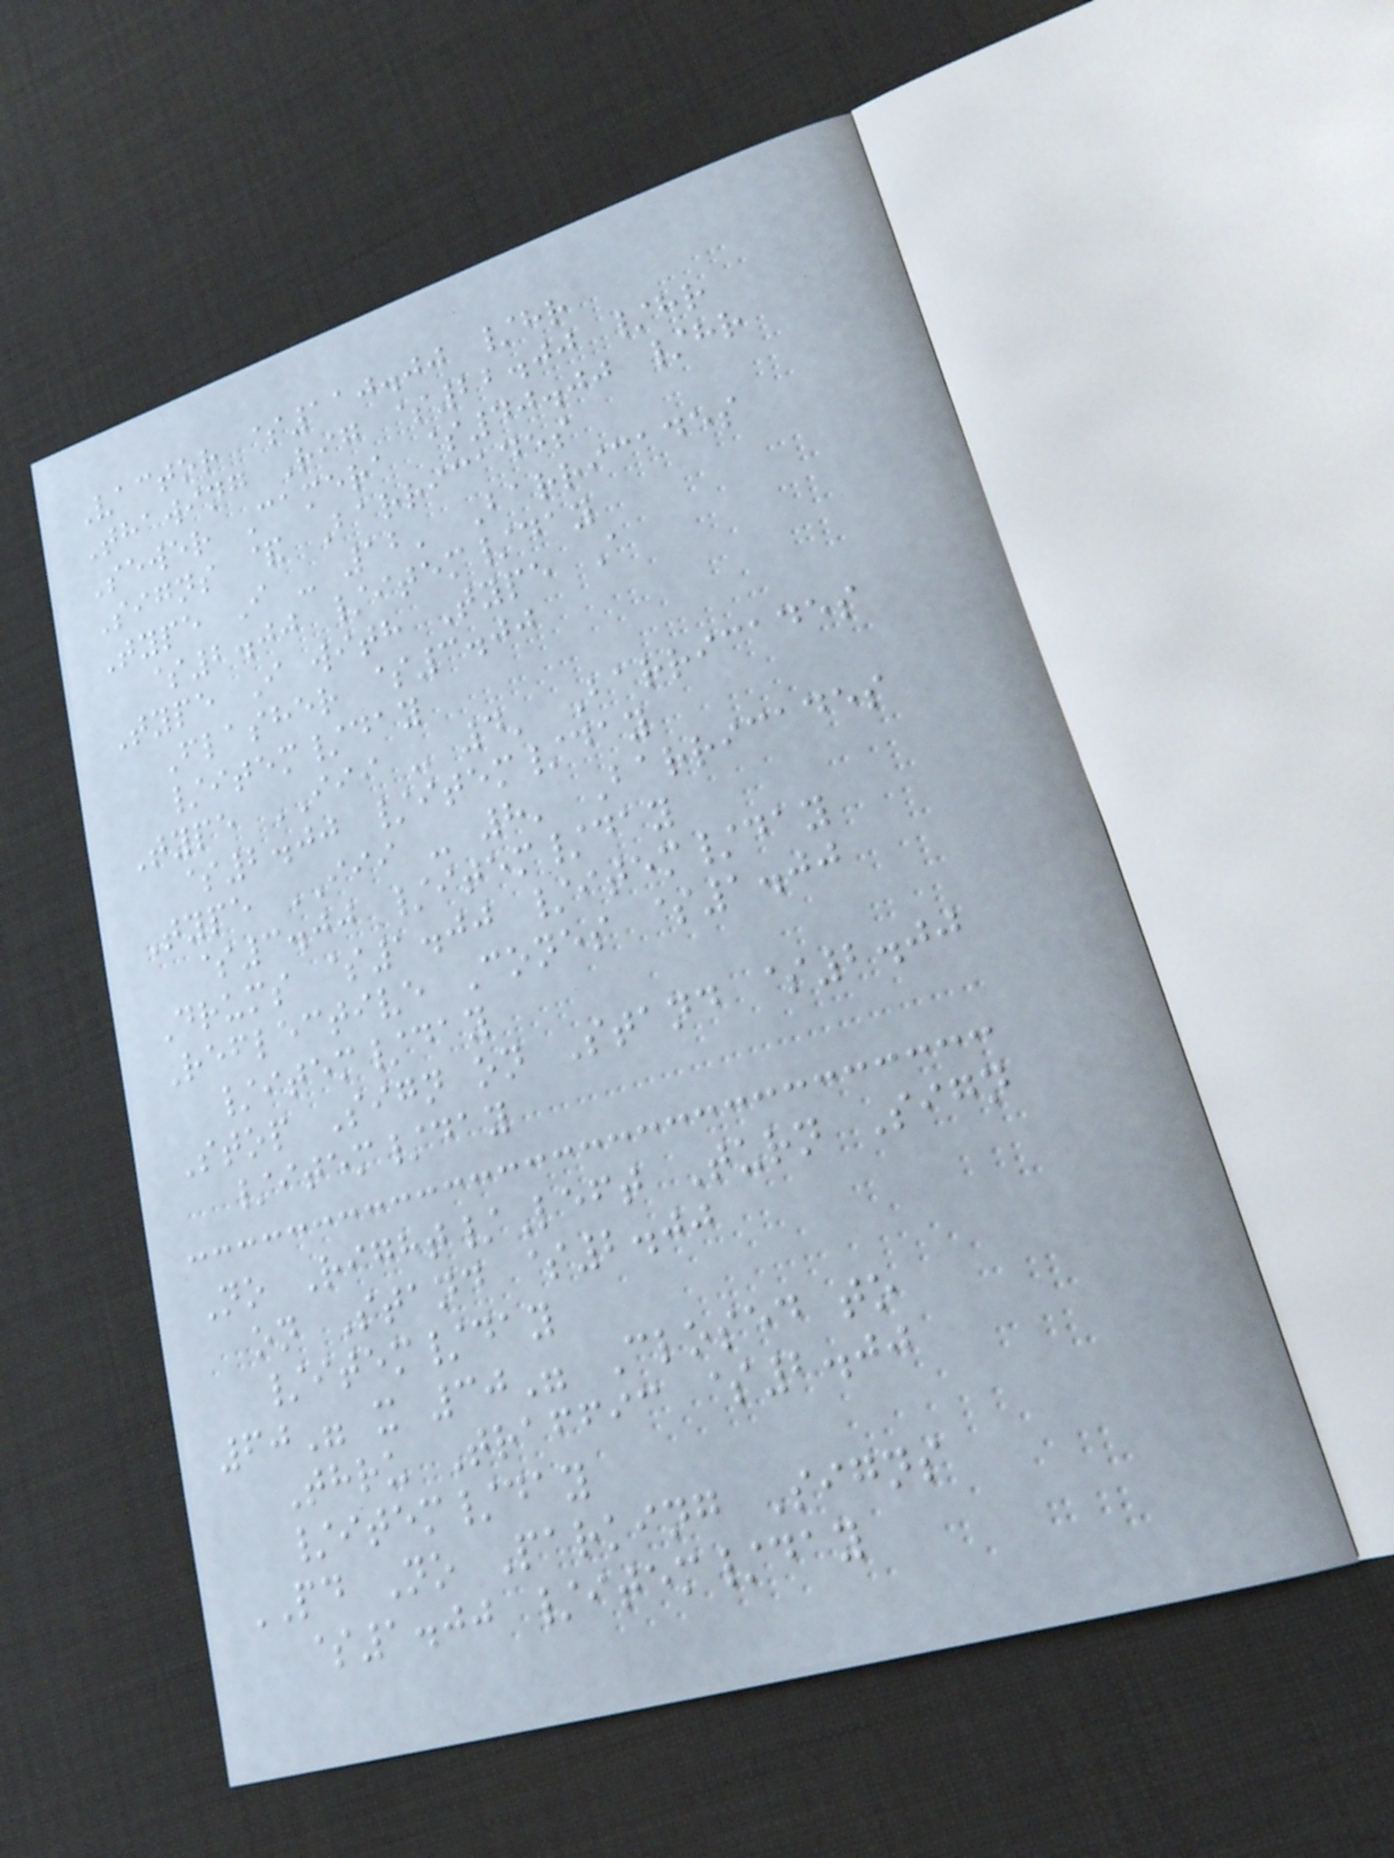Vactor $110.00 /hr
Thawing Rig $22.00 /hr
Sewer Camera $40.00 /hr
Signs & Barricades
Type I - 12' Barricades
$2.00 /item/day
Type I with Type A
Flasher $3.00
/item/day
Type III - 4' Barricades
$2.00 /item/day
Type III - 8' Barricades
$3.00 /item/day
Drums $1.00 /item/day
Reflective Cones $1.00
/item/day
Stop Sign on Stand $2.00
/item/day
No Right/Left Turn Sign
on Stand $2.00
/item/day
60" x 30" Closed to
Thru Traffic $2.00
/item/day
PD No Parking Signs
$1.00 /item/day
